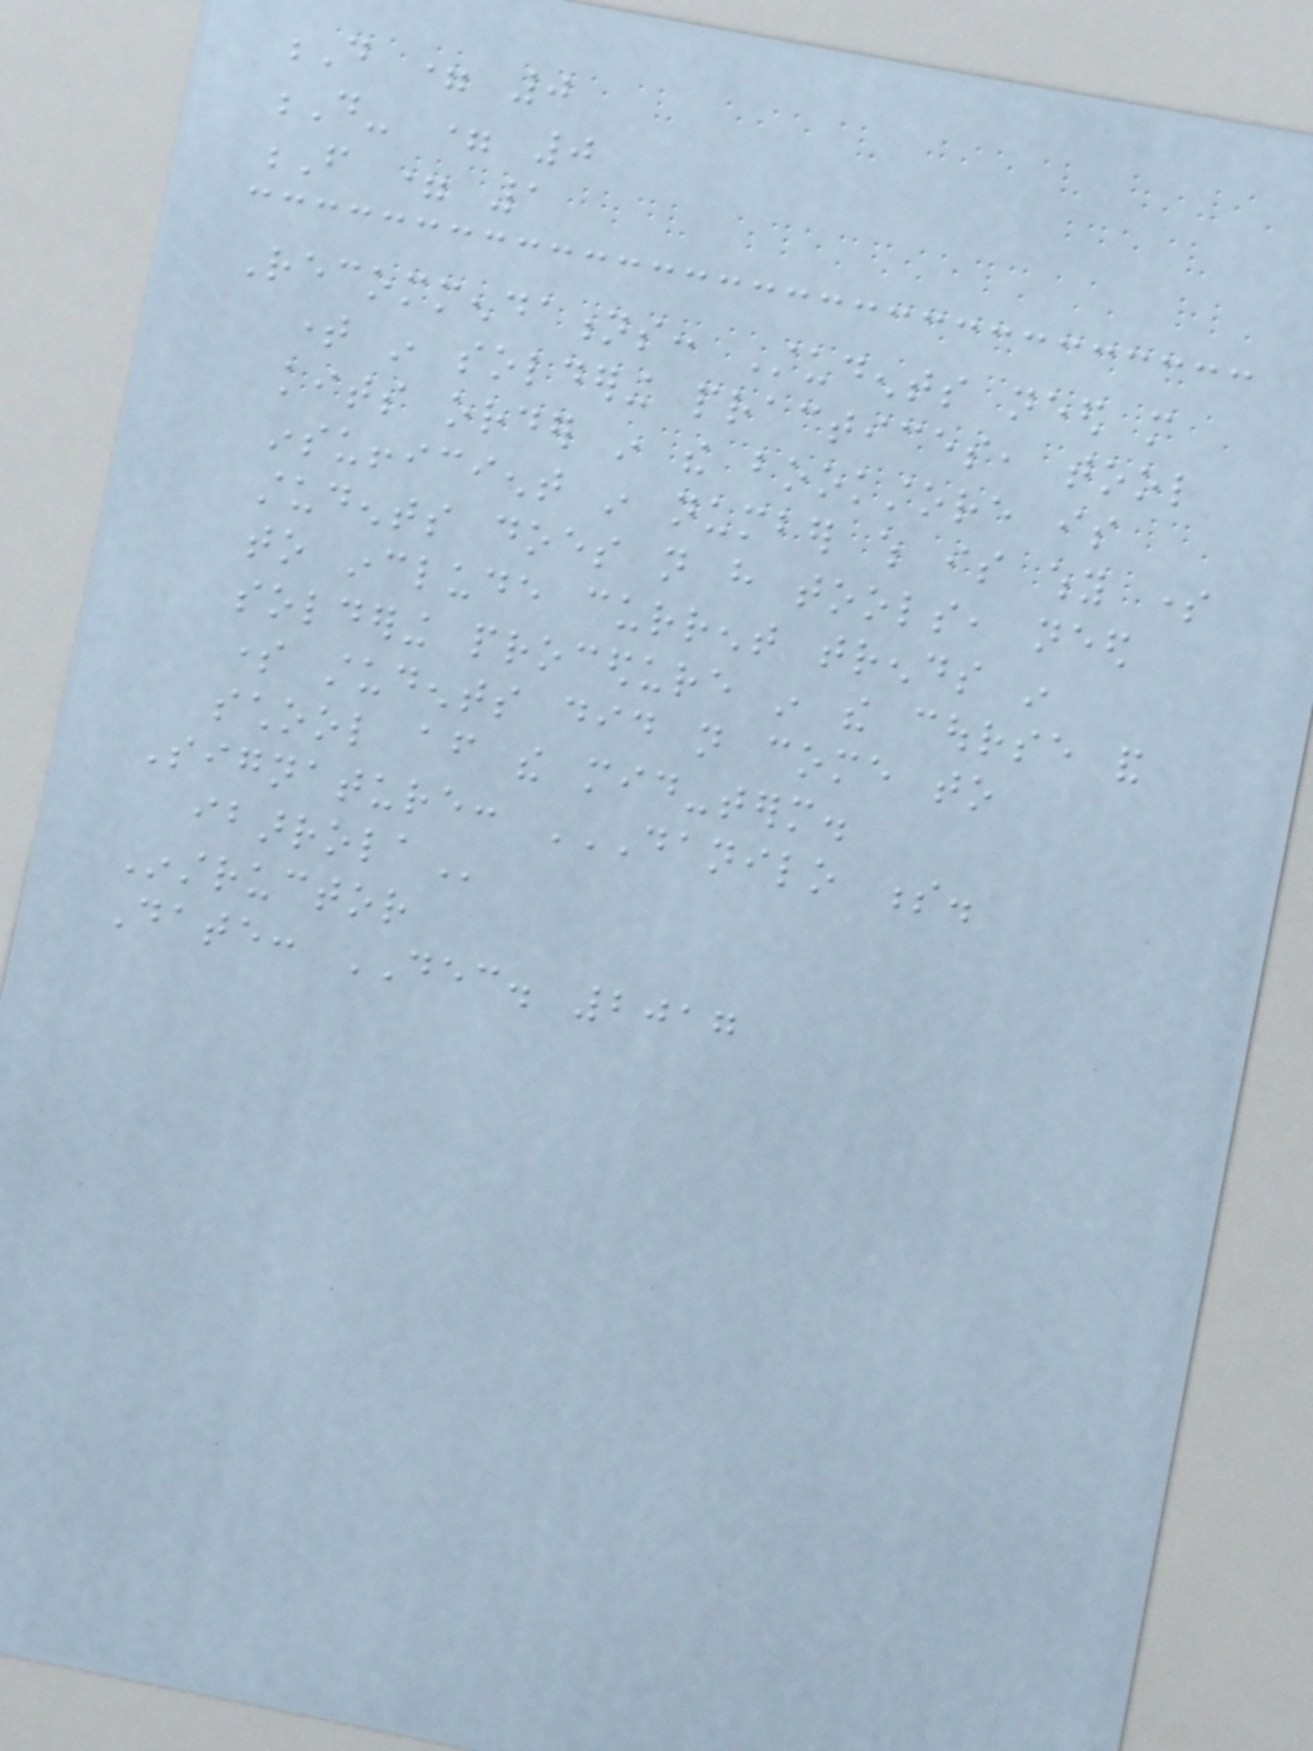D = 0
D- = 0
F = 1
Recommendations: Students need more
time in soldering practices, tool
kits order in the bookstore is
insufficient in number which is why some
students does not have tools, need
to include current trends in
soldering procedure in the course and
some students did not come to
school after the mid-term.
Signature: DANILO S.
IBARROLA
Instructor
Date: DEC. 2017
